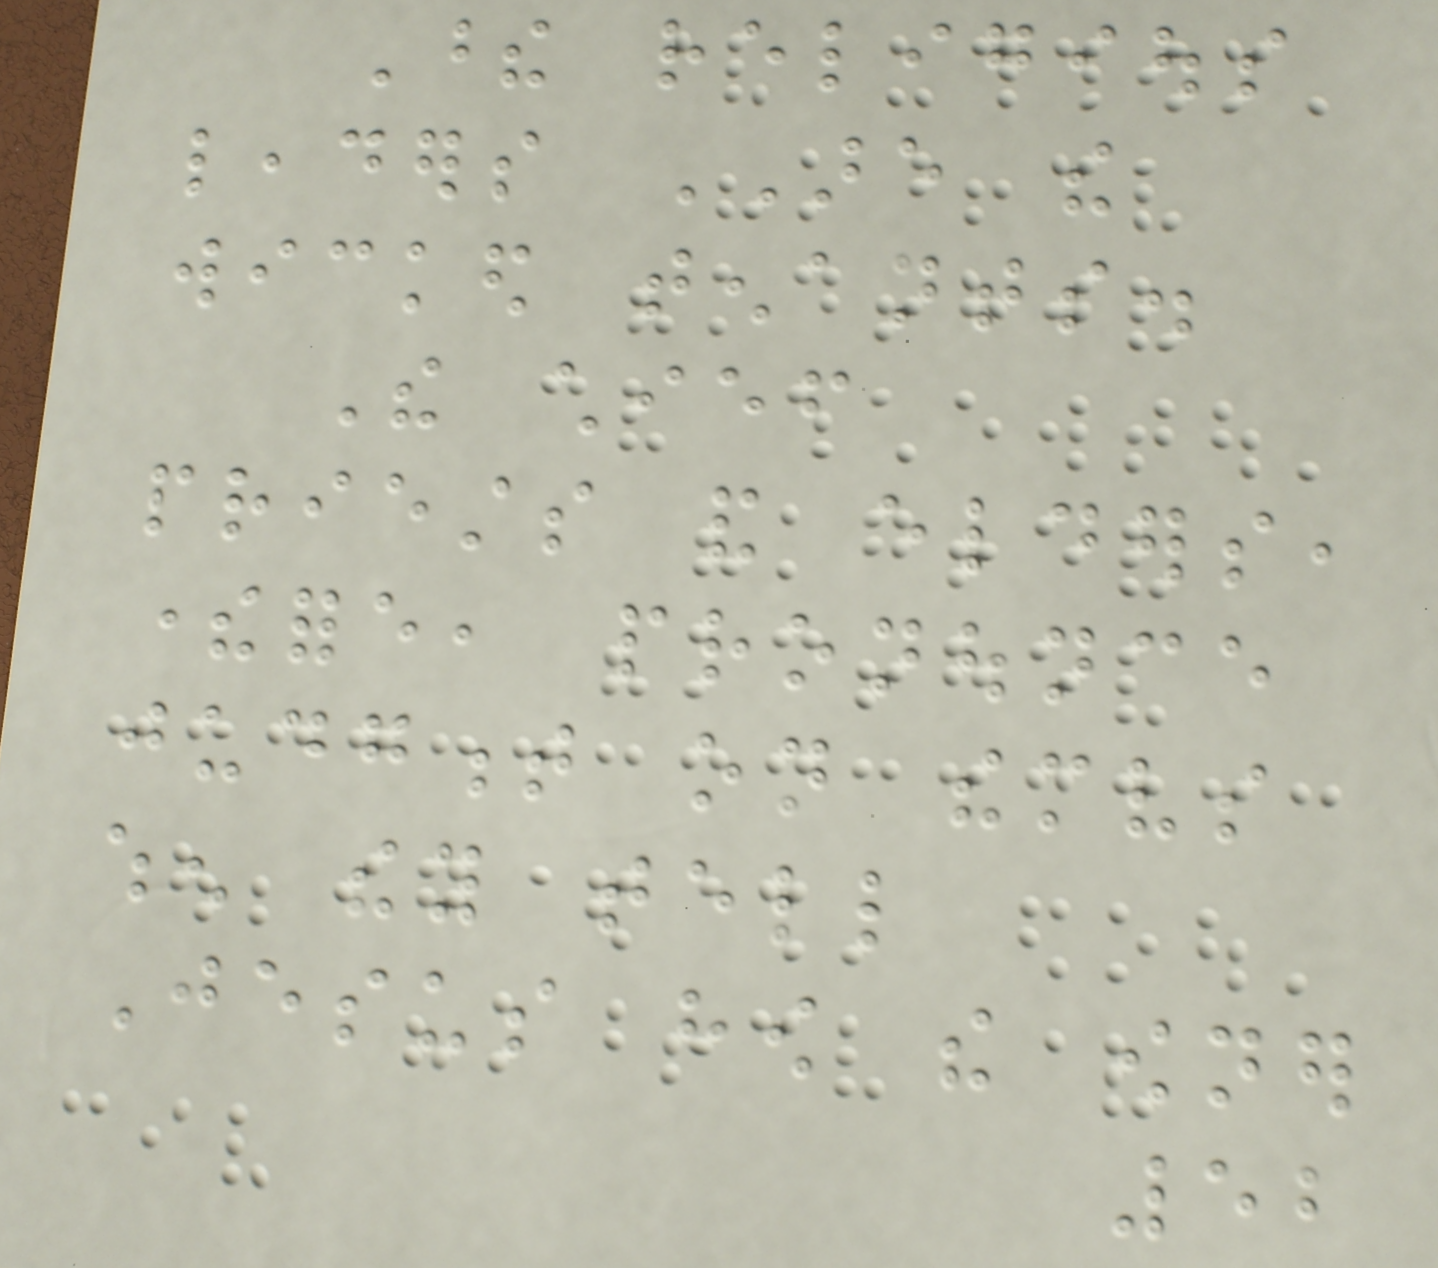These religious
leaders ARE the
wicked tenants.
The chief
priests and elders,
therefore, pronounce
judgment on themselves
when they tell
Jesus how the owner
52
